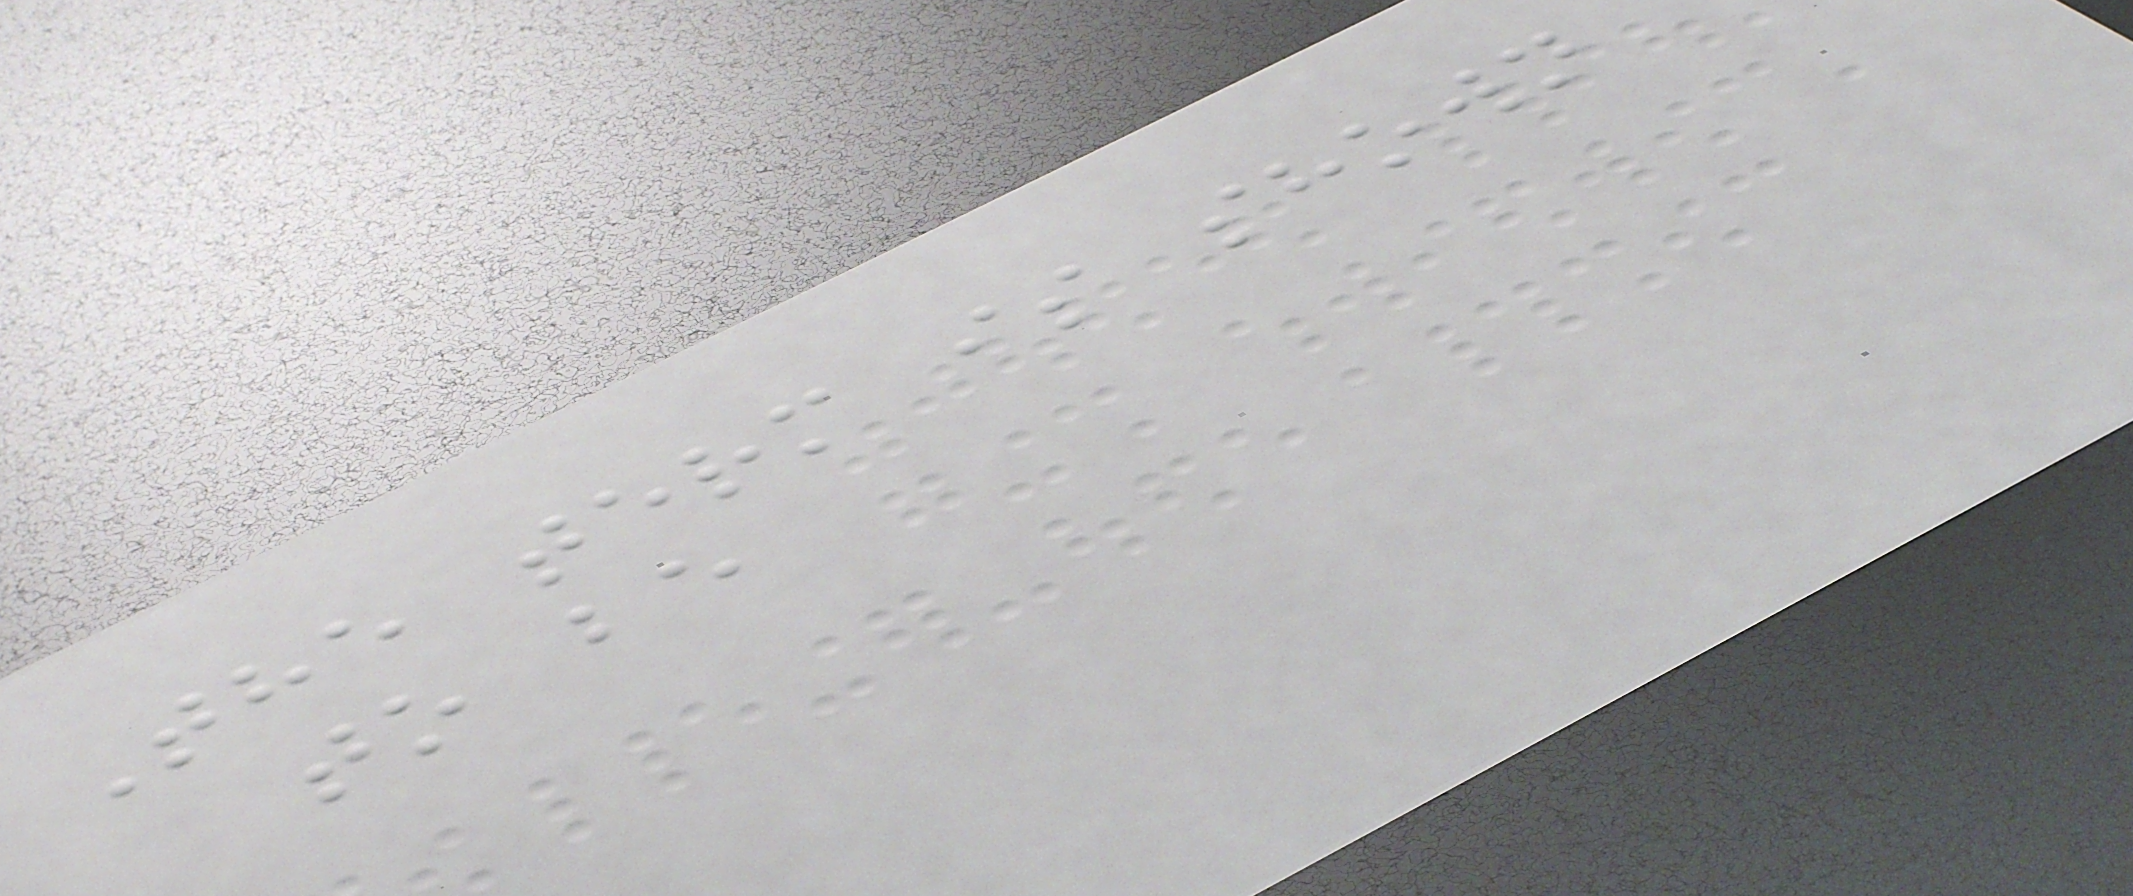The term is shown
to be
